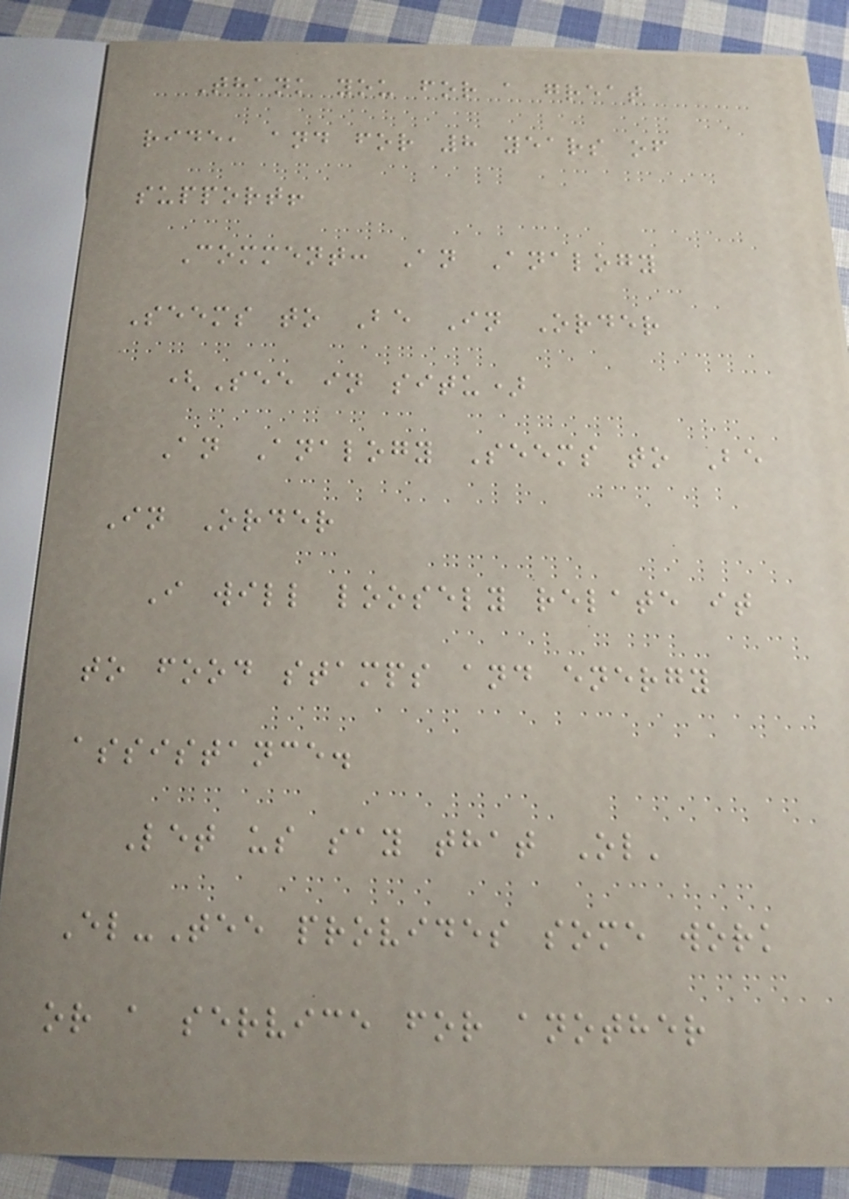Thank you for a great
ride, and for 8 years of
support!
Comment: An Analogy
Seems to Be In Order
(See in situ)
An Analogy Seems to Be
In Order
I will loosely relate it
to food stamps and energy
assistance.
Let us say that Ol'
El-Tee provides some work
or a service for another
